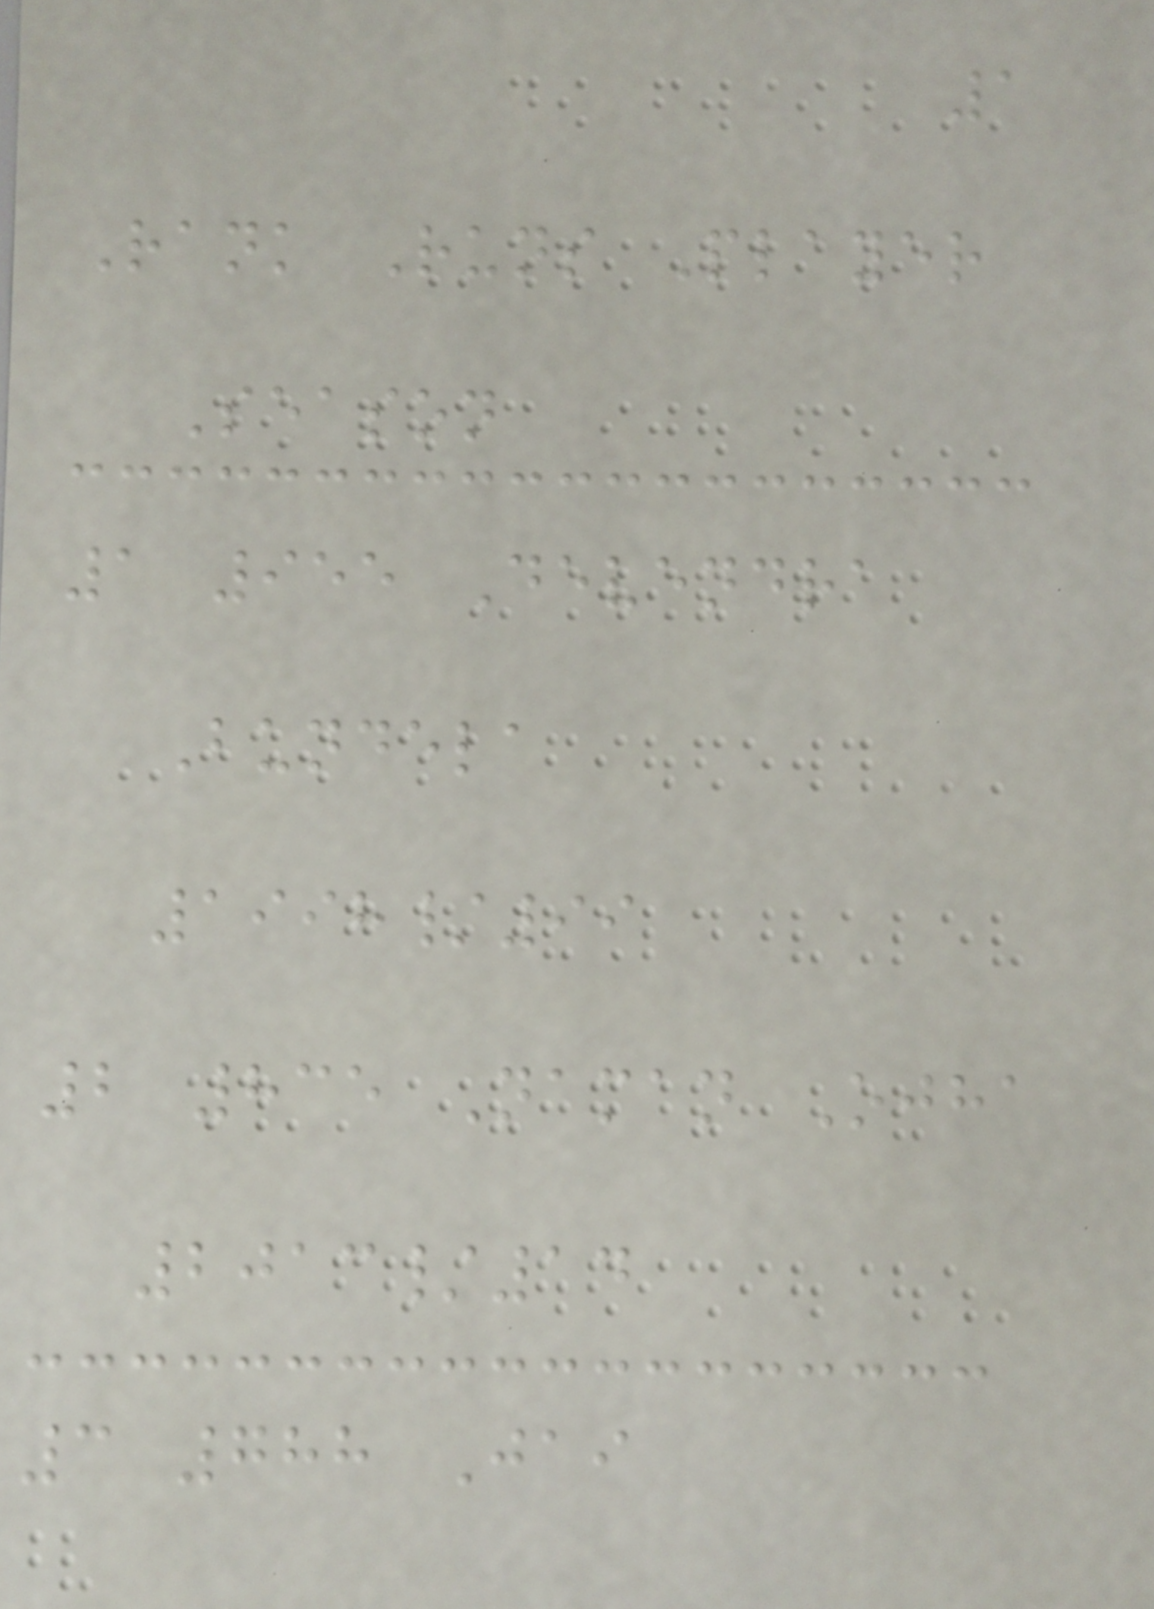1
Rank Runs Player
Season
1 955 Devendra
Bundela
1998/99
2 835 Naman Ojha
2013/14
3 788 Jai
